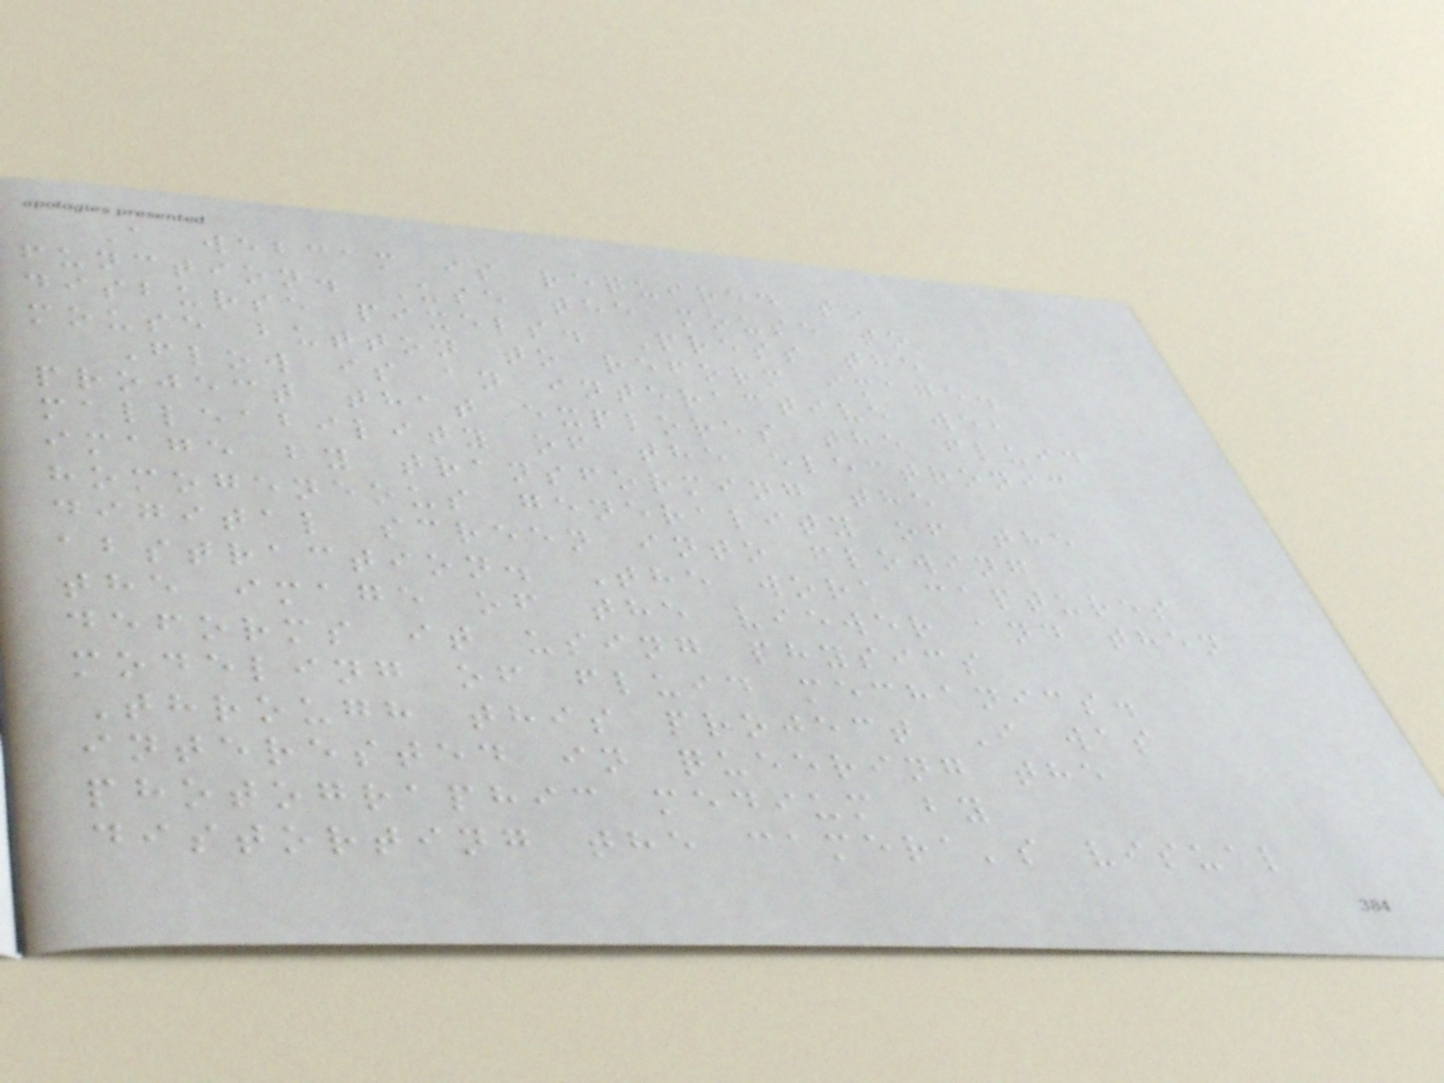A webcam is required to
function. Use the mouse to
disburse pixels. Press the
mouse button to reform image.
Flow is an interactive web
project that explores the fluid
malleability of the electronic
image by transforming the
homogeneous generality of the
digital screen into flowing
abstraction. The work captures
the image of the viewer and then
deforms it using physics
modeling of fluid mechanics.
Through this project I was
interested in queering the
photographic medium by
distorting the camera's visual
